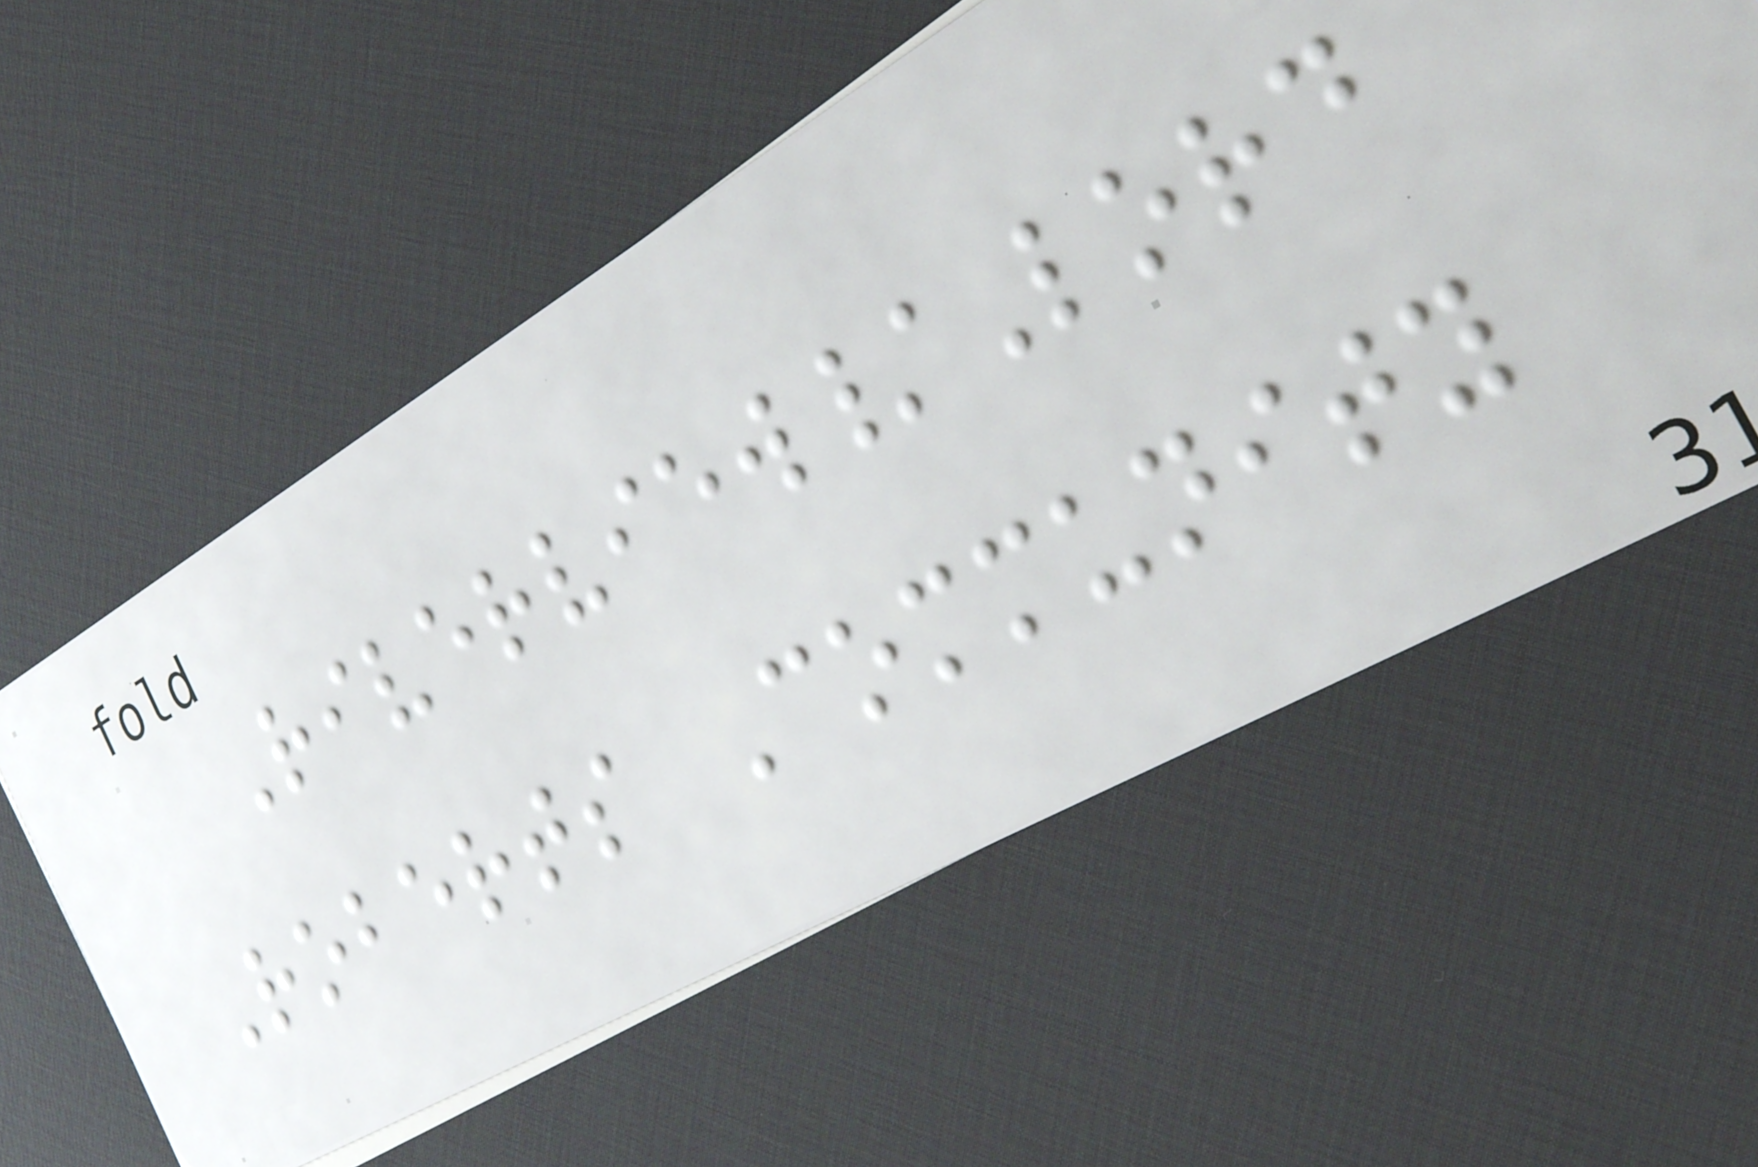Riverview/Lord
Roberts Community
